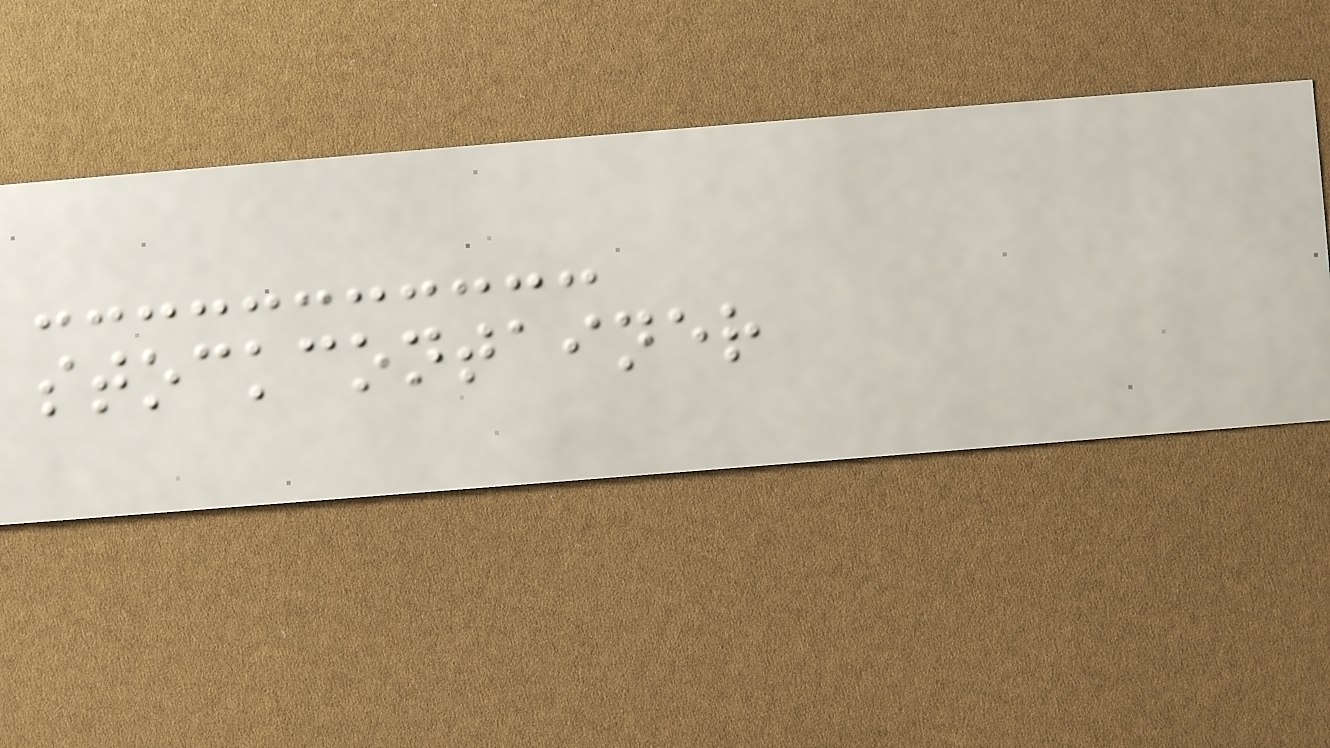stockcontainer
